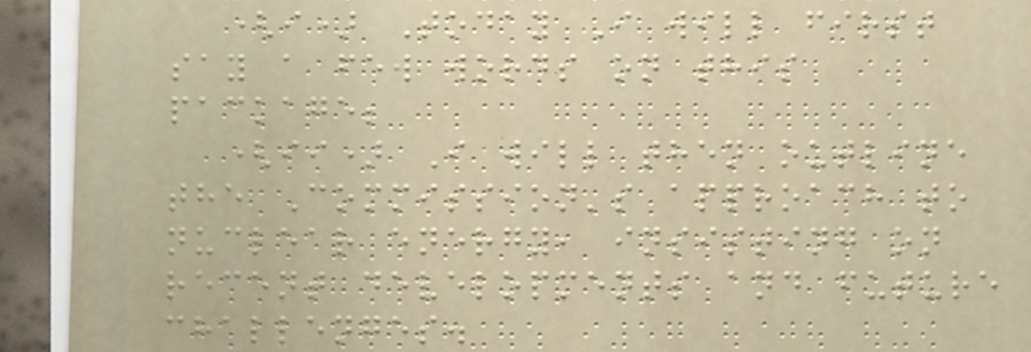(i) Today I will first
say a few words on this
package;
(ii) I will then outline
the Commission's approach to
nuclear energy, insisting on
recent developments and future
challenges.
